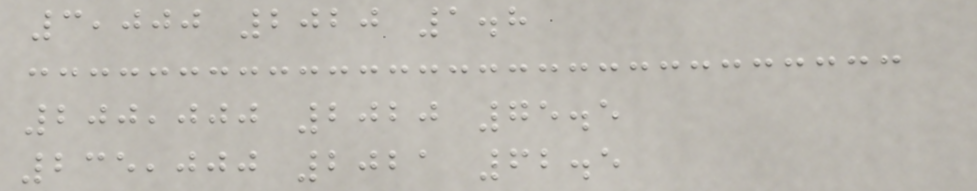3,000 2020 1.8
200,000 2020 75.5
235,000 2021 62.5
